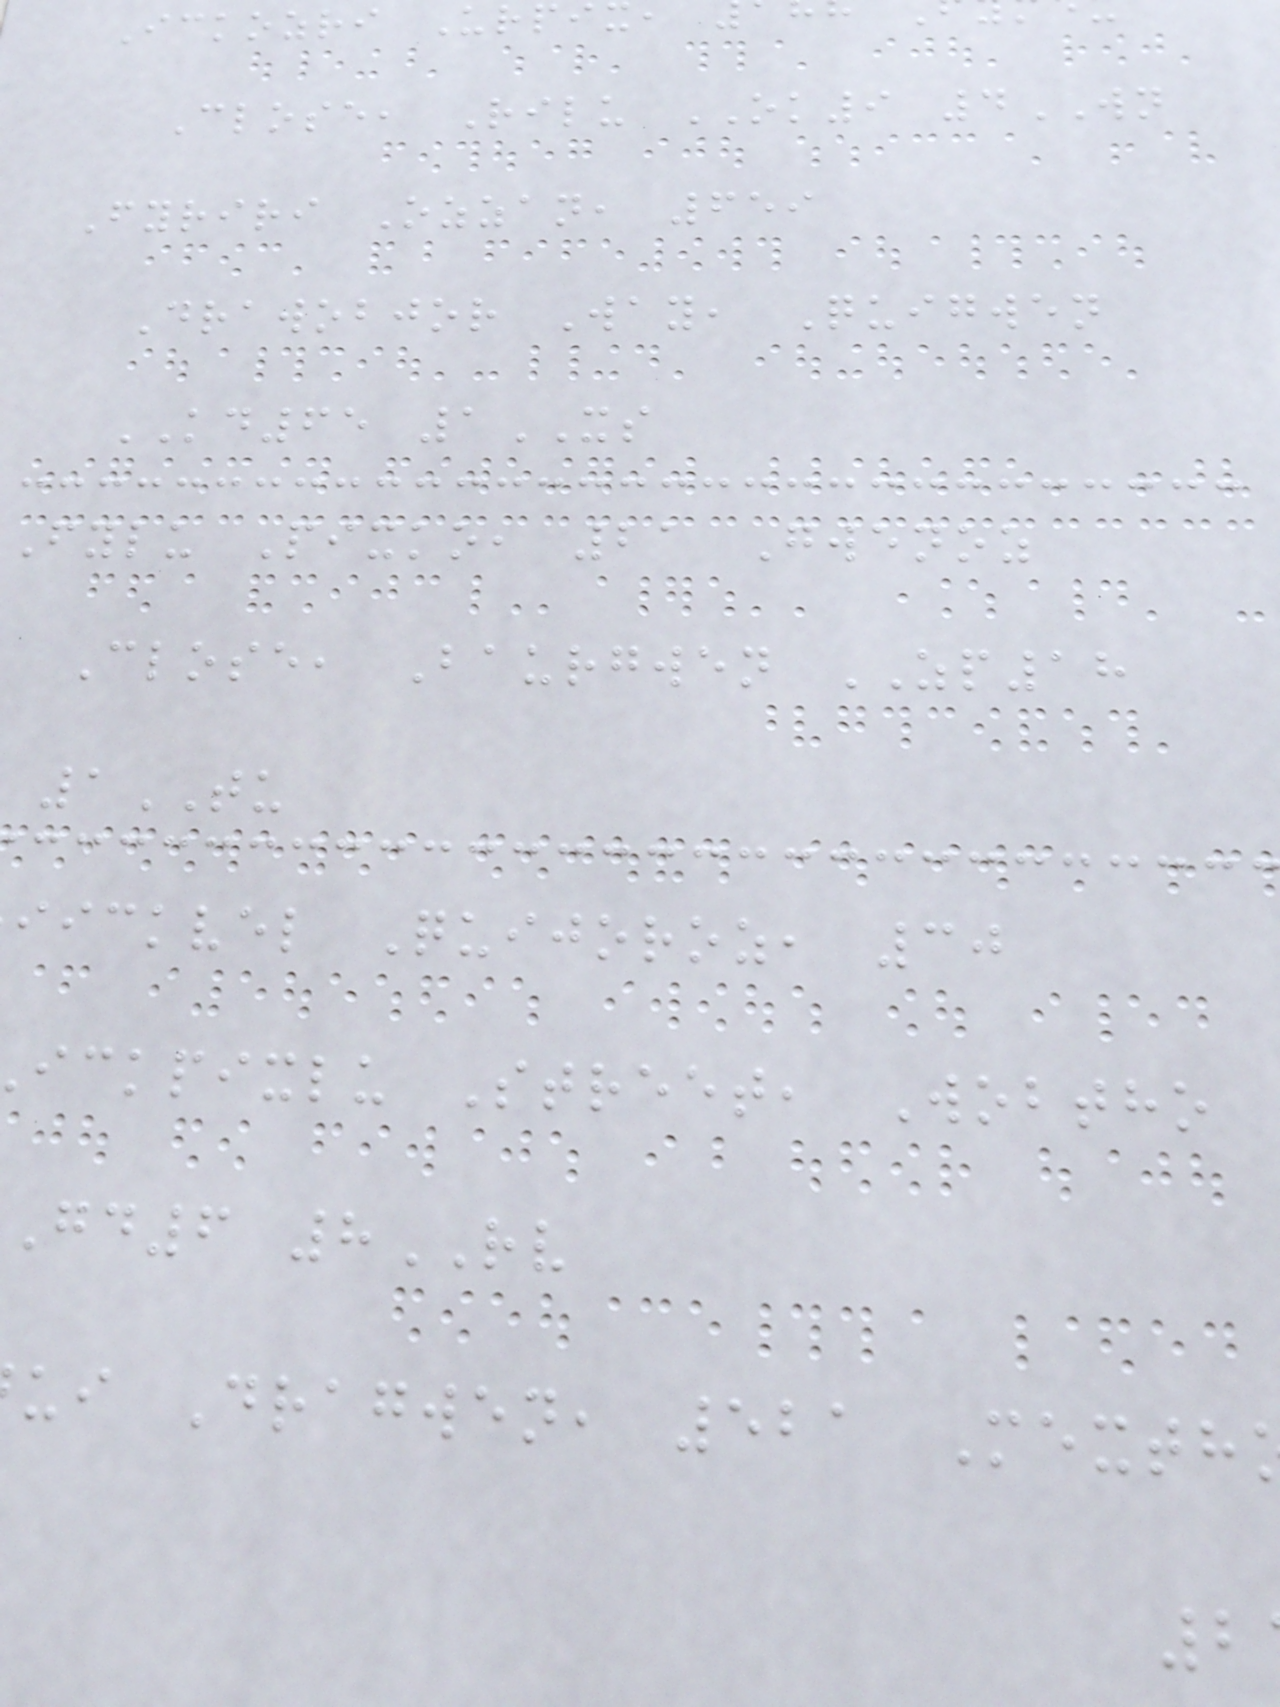Ickozri Urpi
Close, Rilu OK9 4WN
Fyriri Ozzan, 659
Drawobjor Way, Quigwen
KD65 1XS
Fylu Pixko, 21 Gwenoz
Close, Baurgwen ZP18
1TU
iickvel Quijoroz, 30
ickpixlu Street, Wobtho
gd6 8RV
ui Dragwen, 521 Mexth
